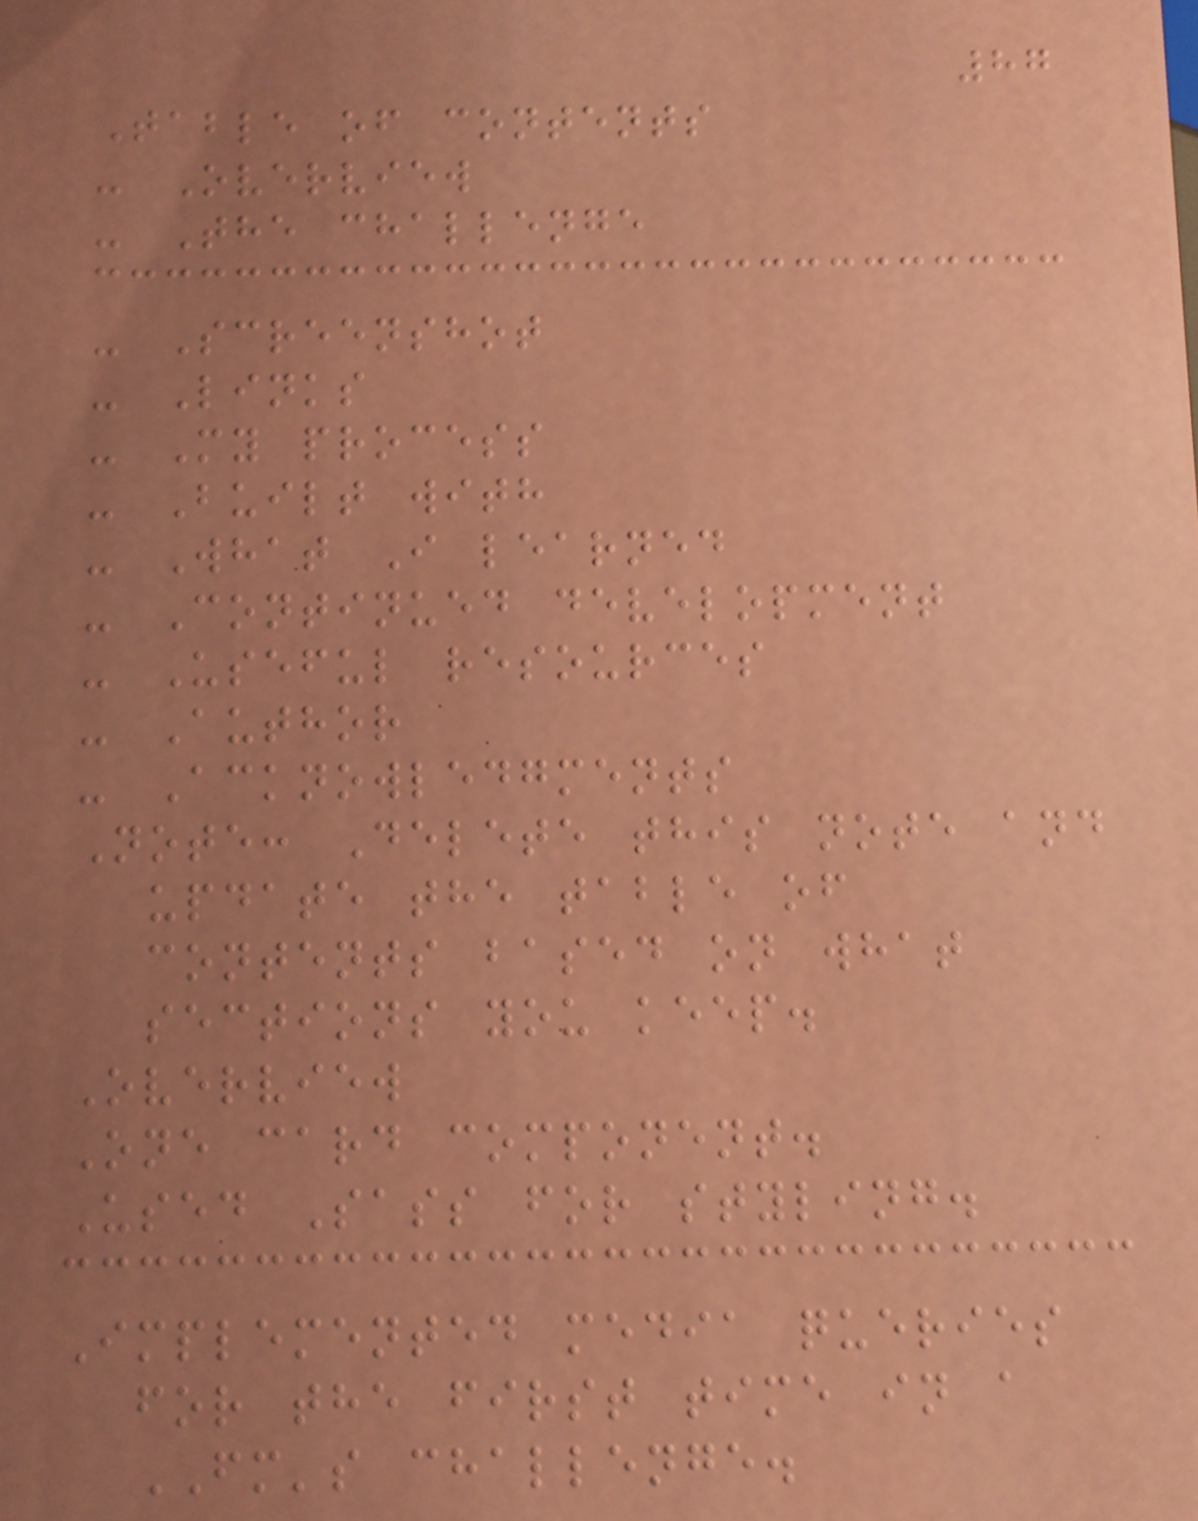87
Table of contents
- Overview
- The challenge
- Screenshot
- Links
- My process
- Built with
- What I learned
- Continued development
- Useful resources
- Author
- Acknowledgments
Note: Delete this note and
update the table of
contents based on what
sections you keep.
Overview
One card component.
Used Sass for styling.
Implemented media queries
for the first time in a
FM's challenge.
